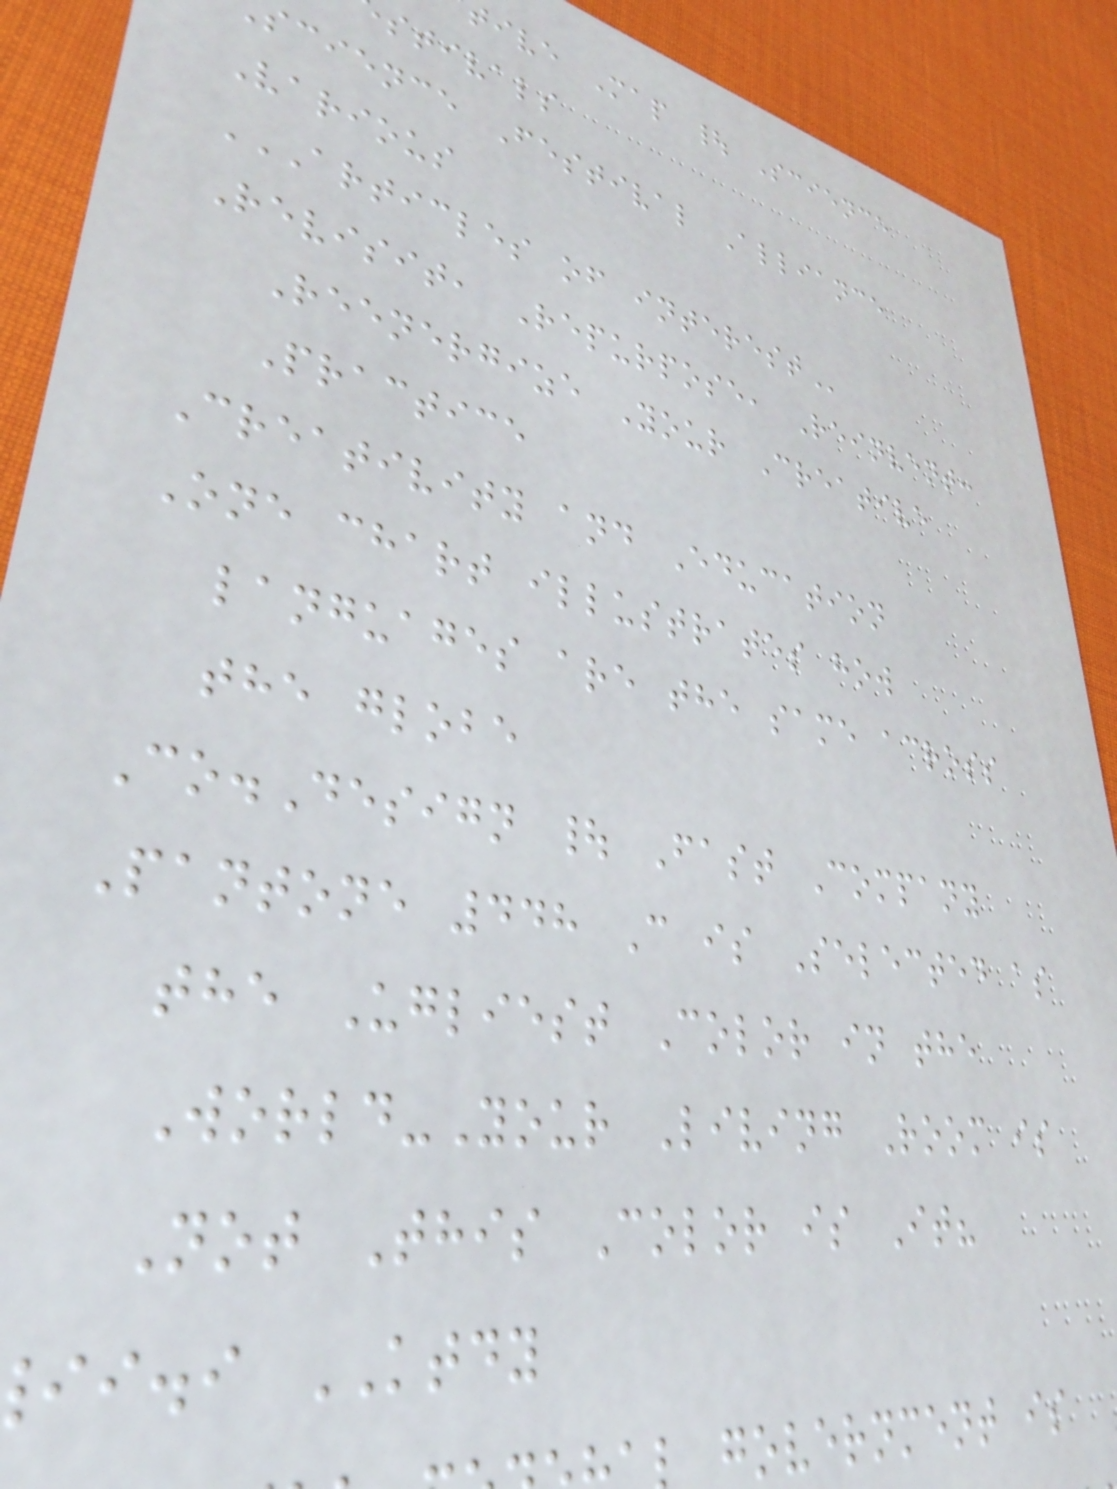tive Map | Science
stivals
science Festival Alliance
Various
ARTICLES OF INTEREST
Revisit, Repurpose, Reinvent:
Reenergize Your Creative
Practice
Creativity and Education
One chart illustrates how
languages are the same across
the globe
Co.Design | Fast Company
Pantone 448 C is Selected as
the Ugliest Color in the
World-Your Living Room is
Not This Color is It?
ii.i KTDY
government is
